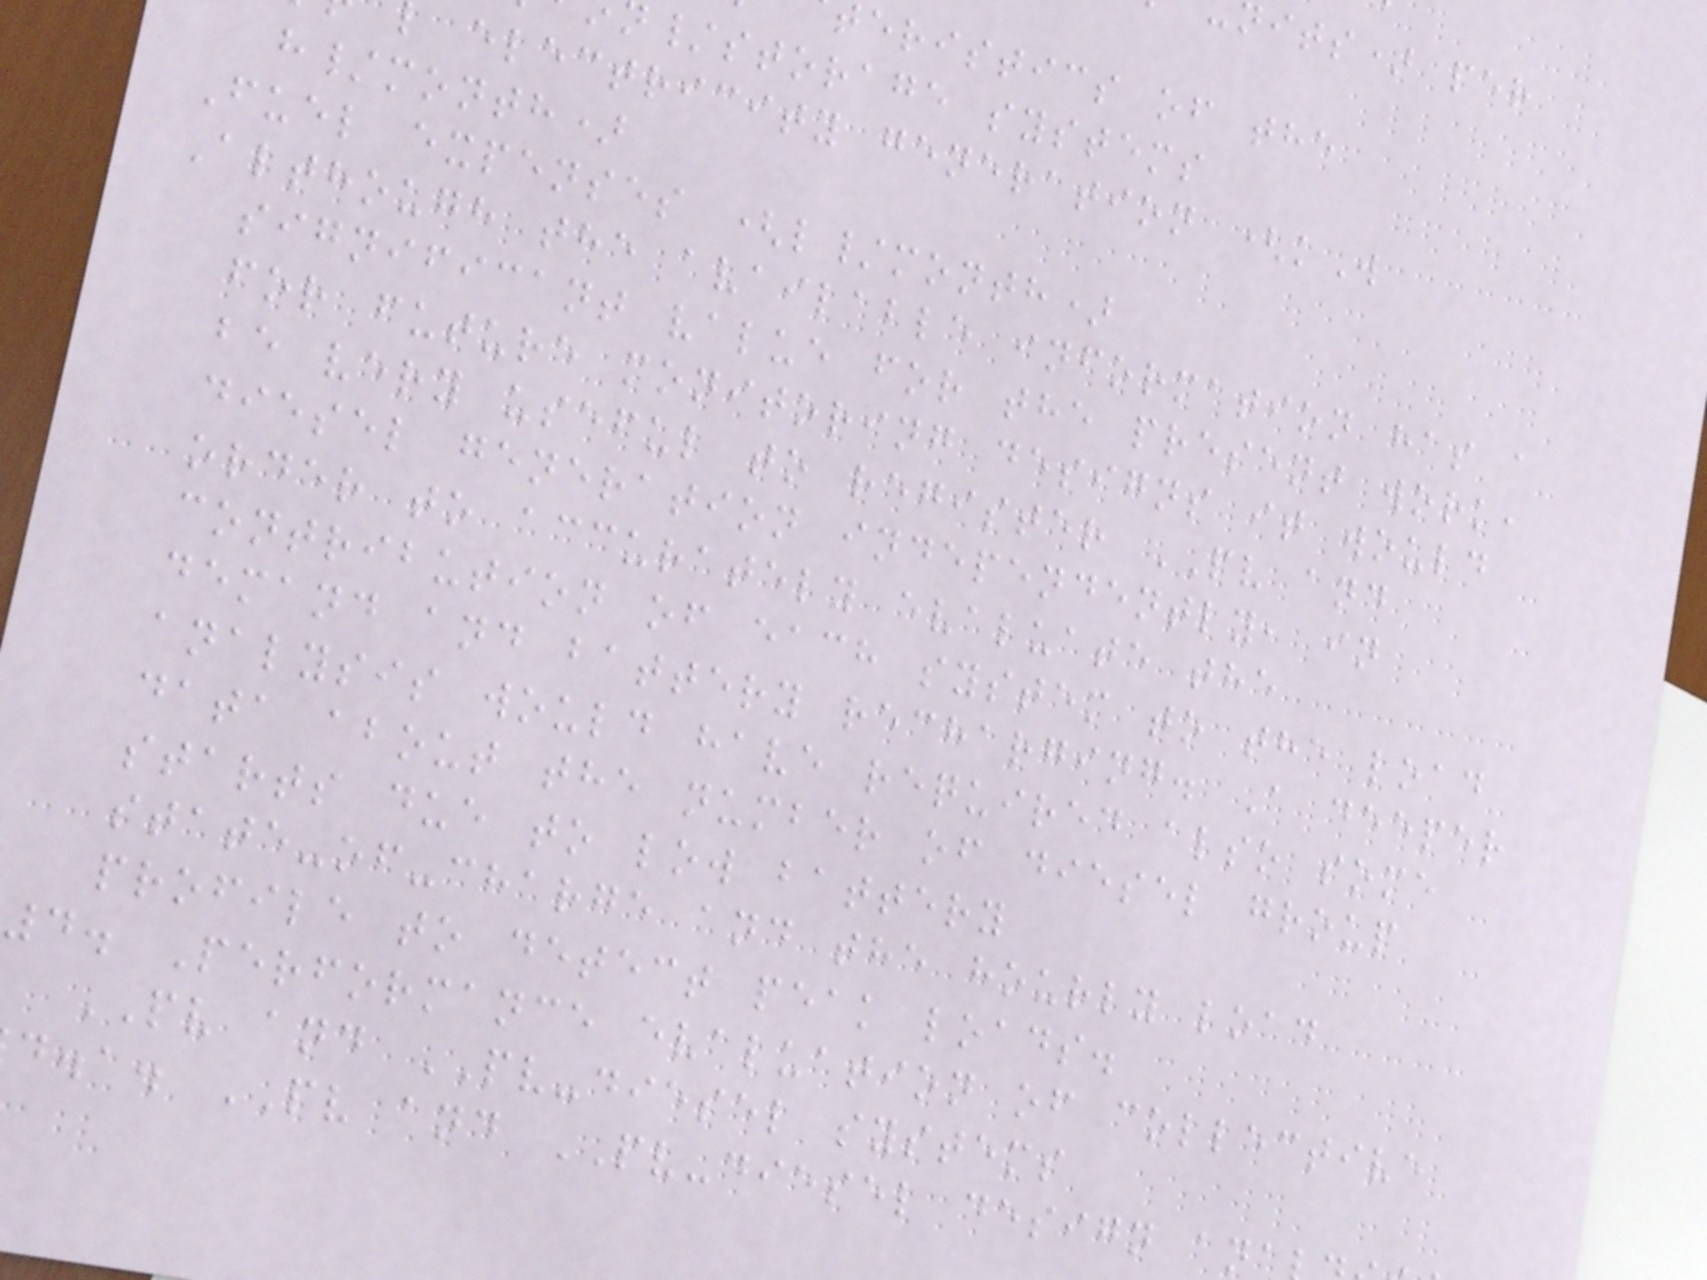eristics of the
/storage systems
electricity generation (kW
h/month)
Fuel expenses (l/month)
Although the available information has a
significant value for the present work,
for future monitoring designs it would
be very useful to register PV and
diesel generation independently, in
order to accurately evaluate the
contribution of each system to the load
demand and battery recharging. A deeper
analysis would have required also some
data about the number of diesel group
starts due to low battery
state-of-charge and the hourly load
profile to detect peak loads.
4. Performance evaluation of collective
PV and PV-diesel systems
d.a. PV and PV-diesel design an
